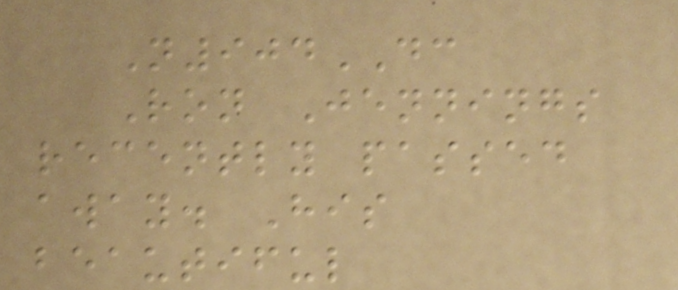N904DC
Ron Jennings
recently passed
away. His
beautiful
